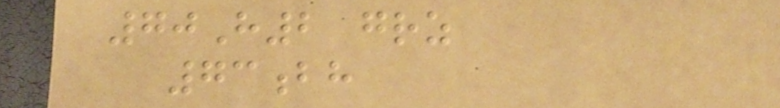70H2 grz
73bh
